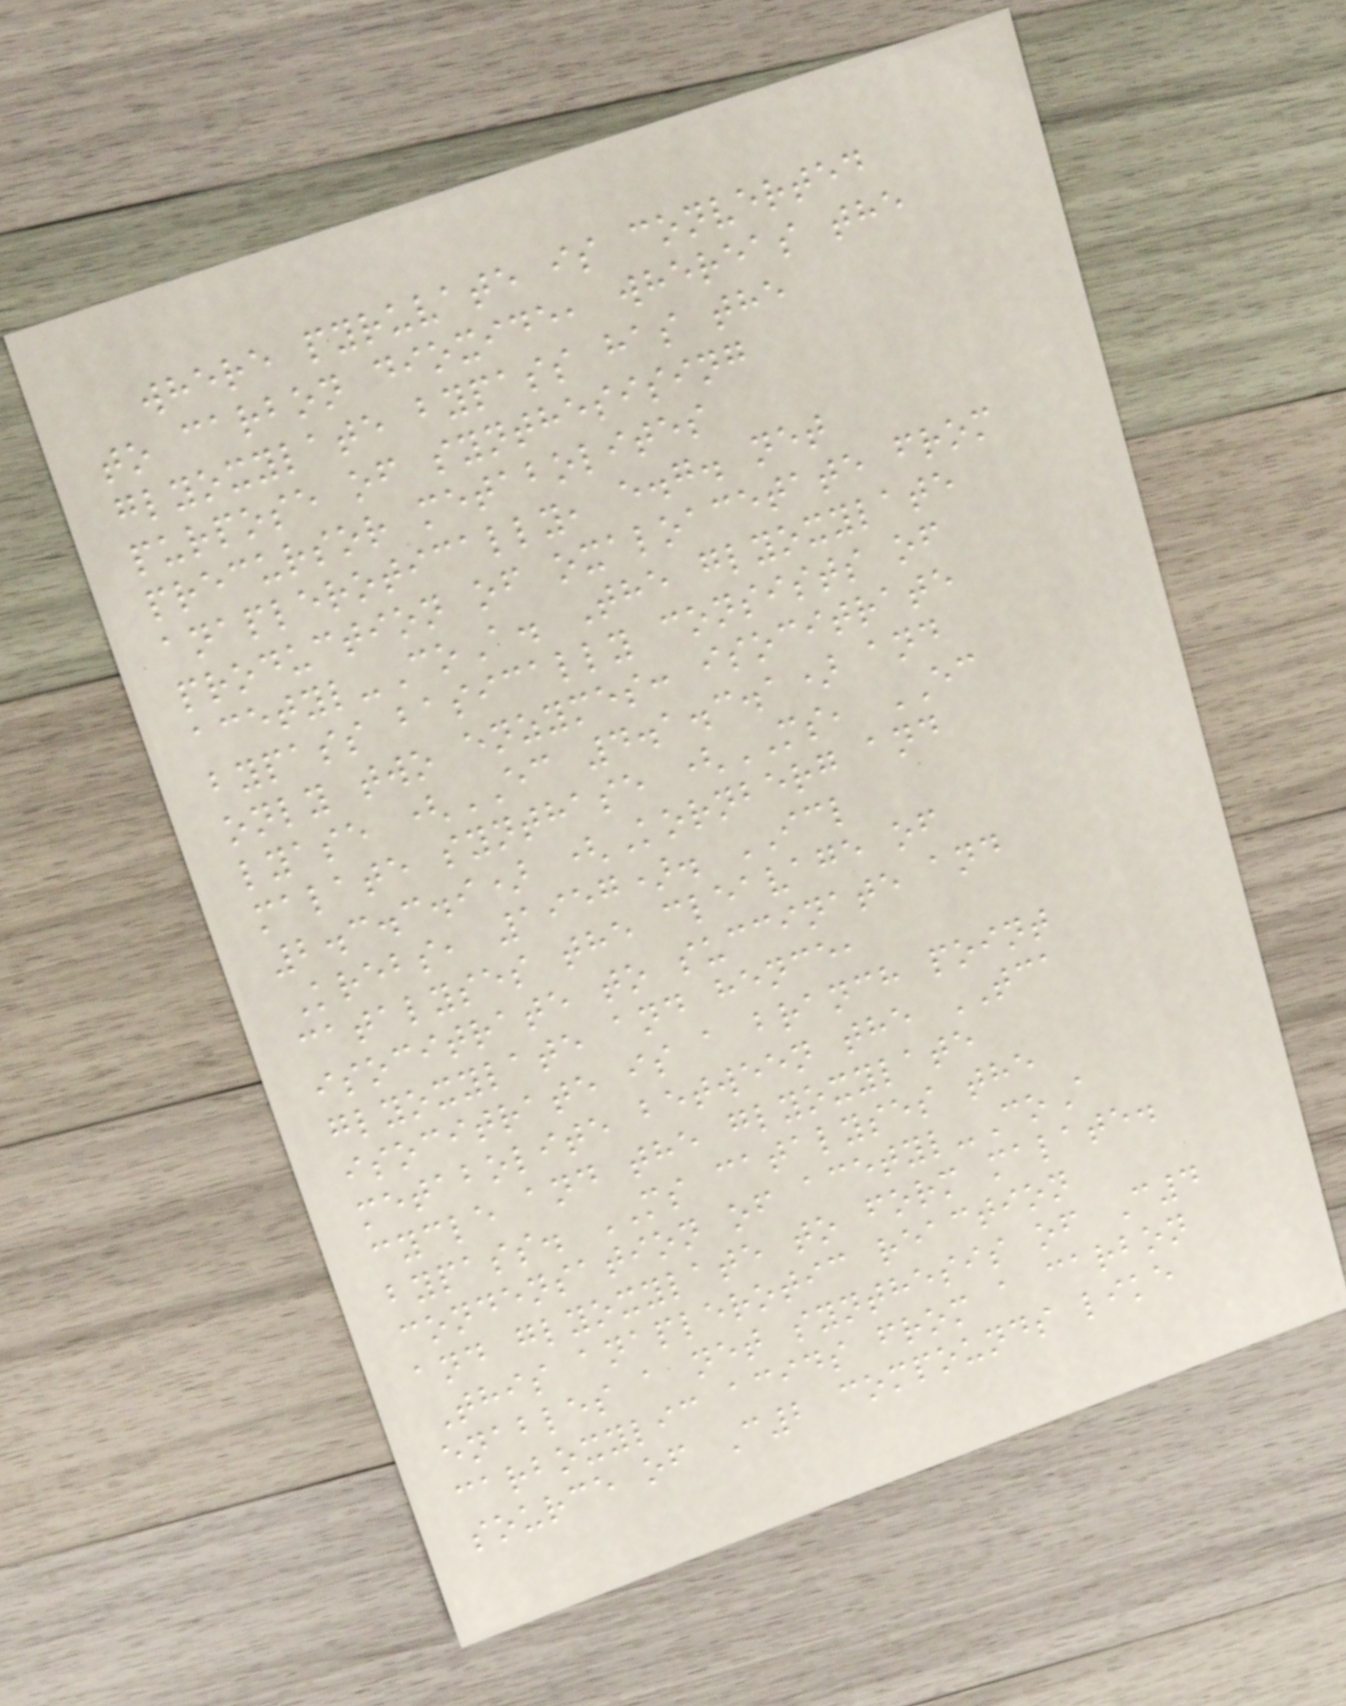where pyruvate is converted
to carbon dioxide, whereas the
glyoxylate bypass has the
purpose of synthesising
precursor metabolites
anaplerotically, e.g. net
production of oxaloacetate from
acetyl-CoA. The glyoxylate
bypass basically consists of
only two enzymes: isocitrate
lyase (EC 4.1.3.1) and
malate synthase (MS, EC
2.3.3.9) (Kornberg and
Krebs, 1957). ICL
catalyses the cleavage of
isocitrate to succinate and
glyoxylate and hence,
isocitrate is a branch point
metabolite between the TCA
cycle and the glyoxylate
bypass. MS catalyses the
condensation of acetyl-CoA
and glyoxylate to form malate.
This anaplerotic reaction
enables a net synthesis of C4
carboxylic acids from a carbon
source of C2 compounds like
